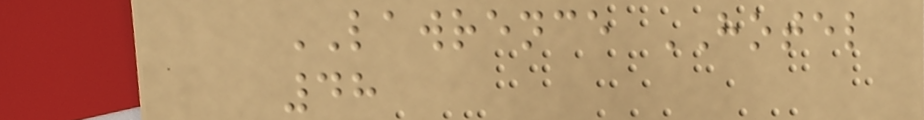LAWRENCE HOTEL
48
